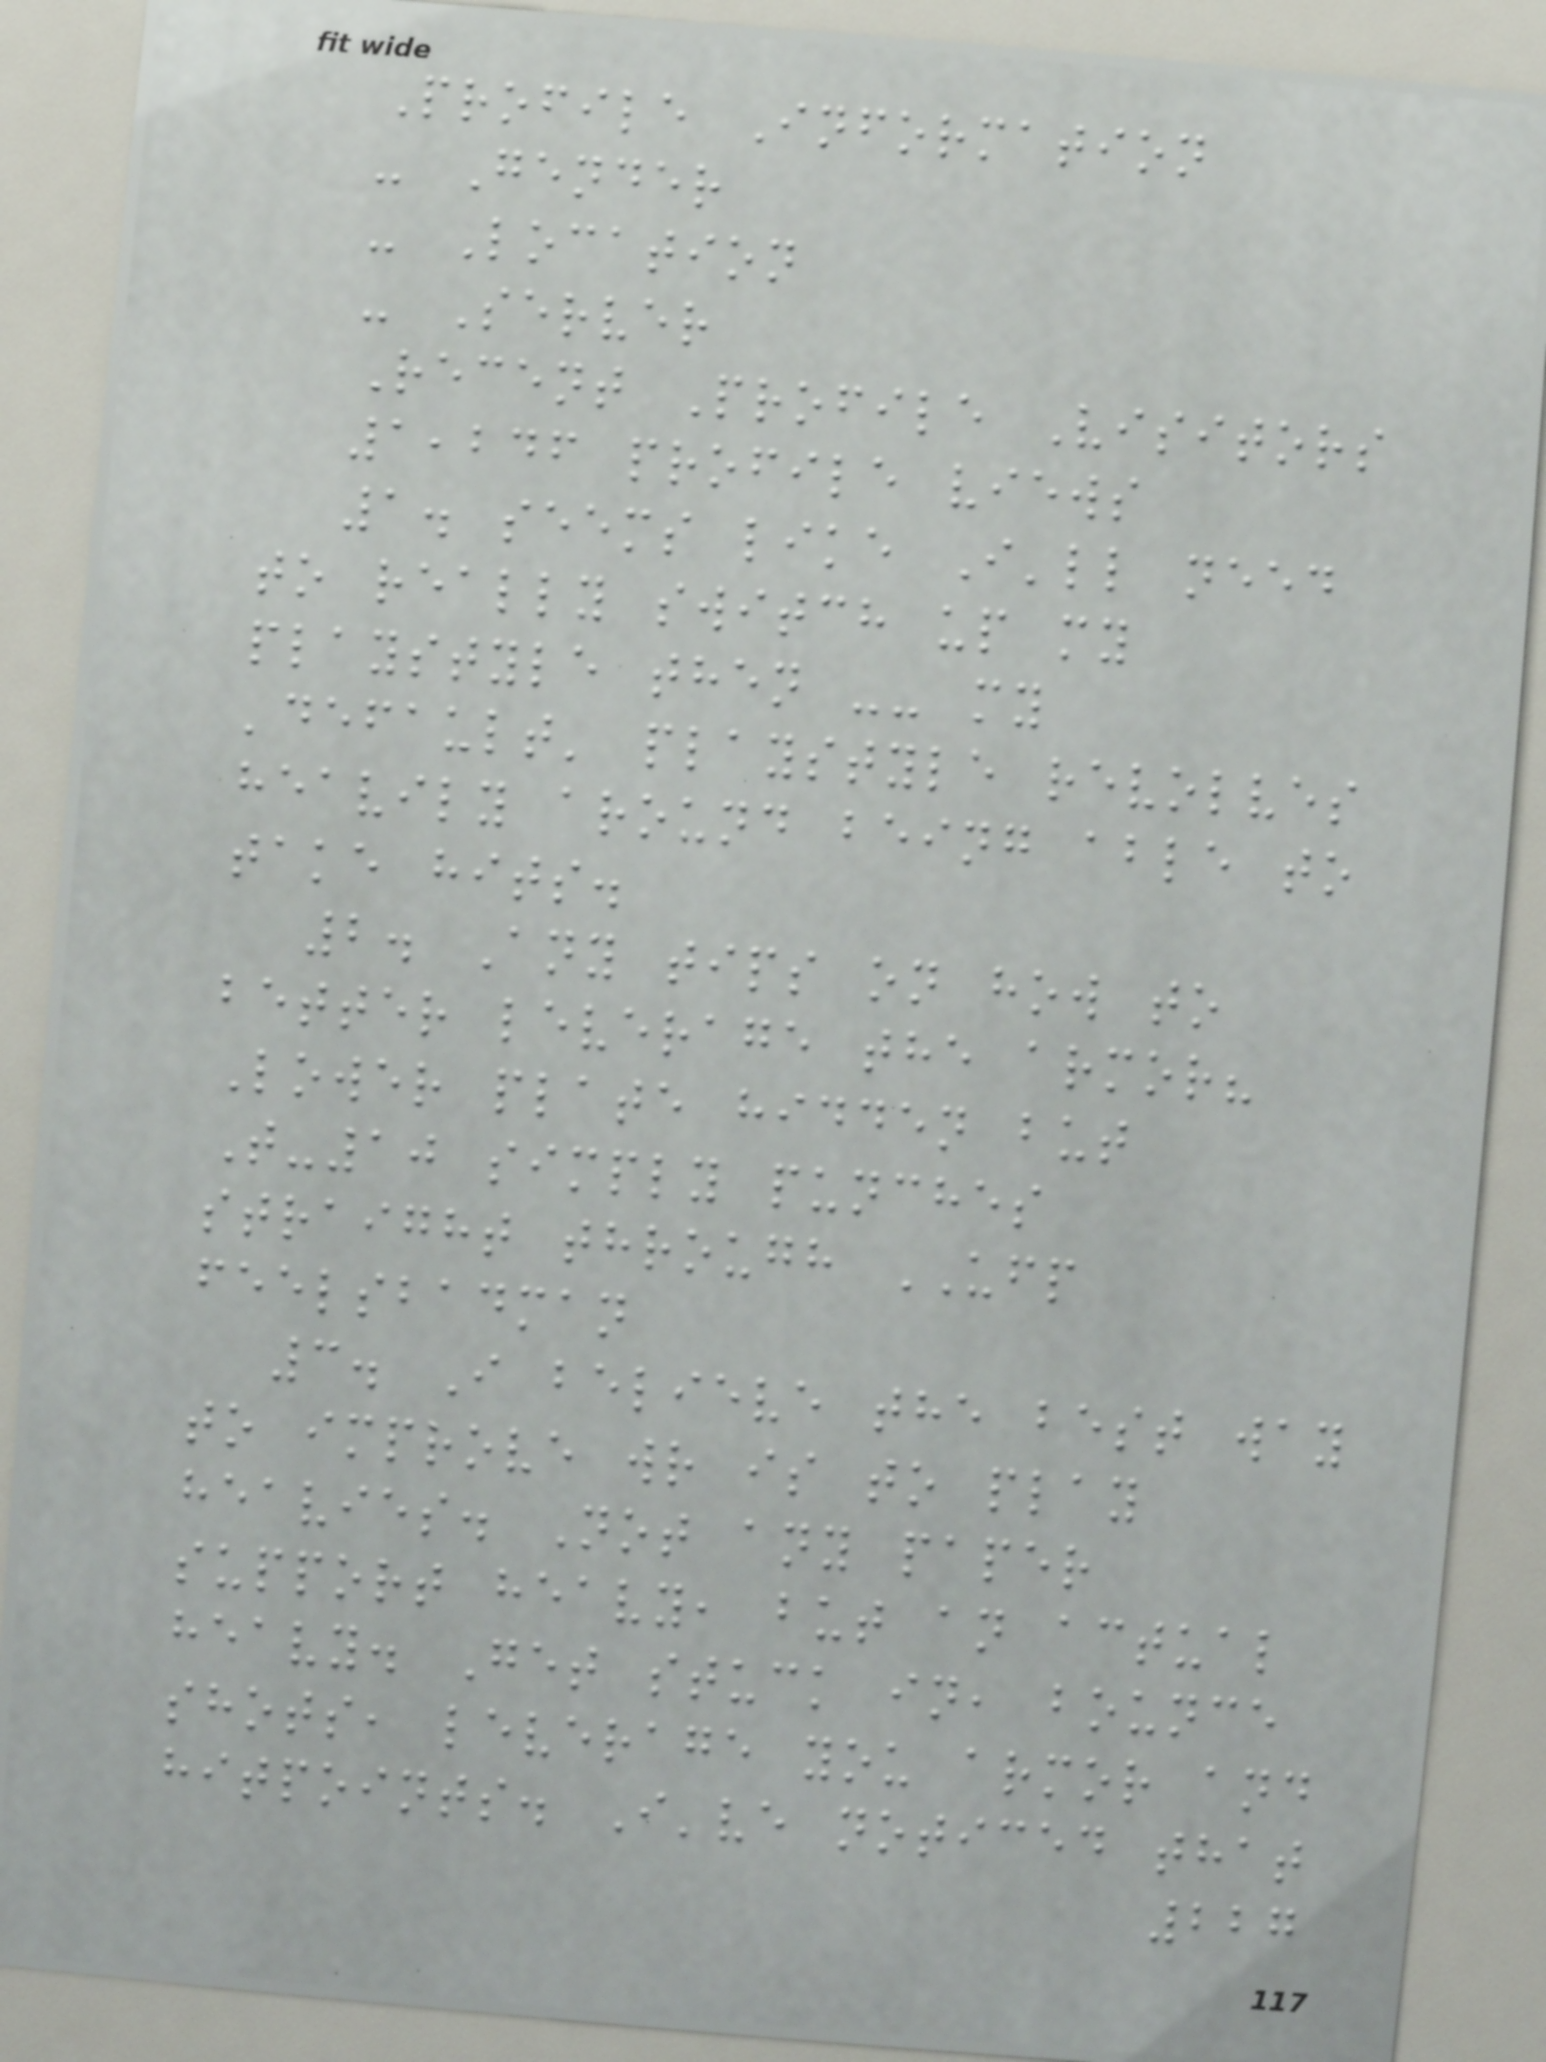Profile Information
- Gender
- Location
- Server
Recent Profile Visitors
1,246 profile views
1. seems like I'll need
to really switch up my
playstyle then -- my
'default' playstyle revolves
heavily around being able to
take hits.
2. Any tips on how to
better leverage the armor?
Lower plate hidden but
T-10 simply punches
straight through UFP
feelsbadman
3. I believe the best way
to improve wr is to play
heavies. Not any paper
support heavy, but an actual
heavy. Get stuck in, bounce
shots, leverage you armor and
hitpoints. I've noticed that
227
